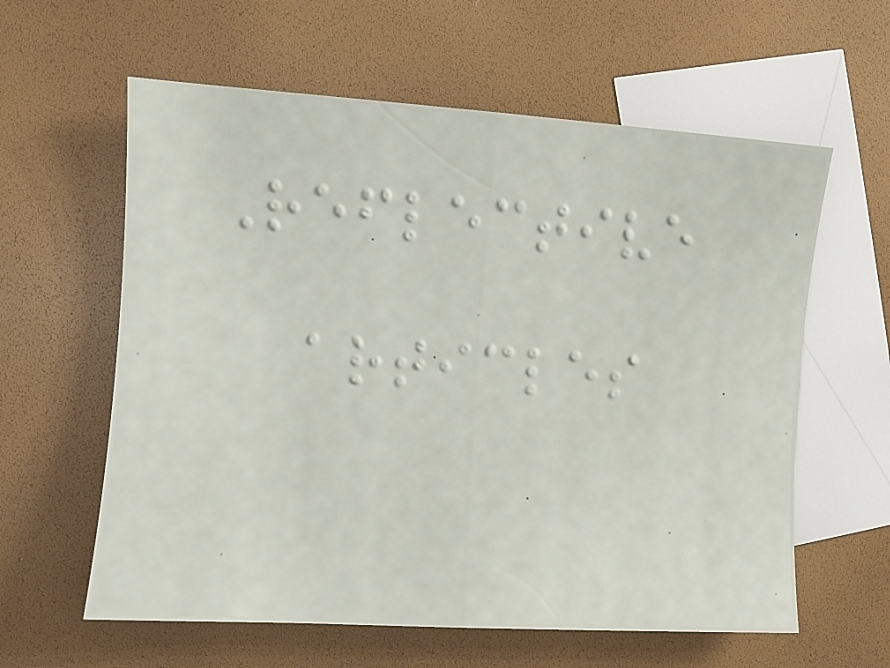Reflective
articles
